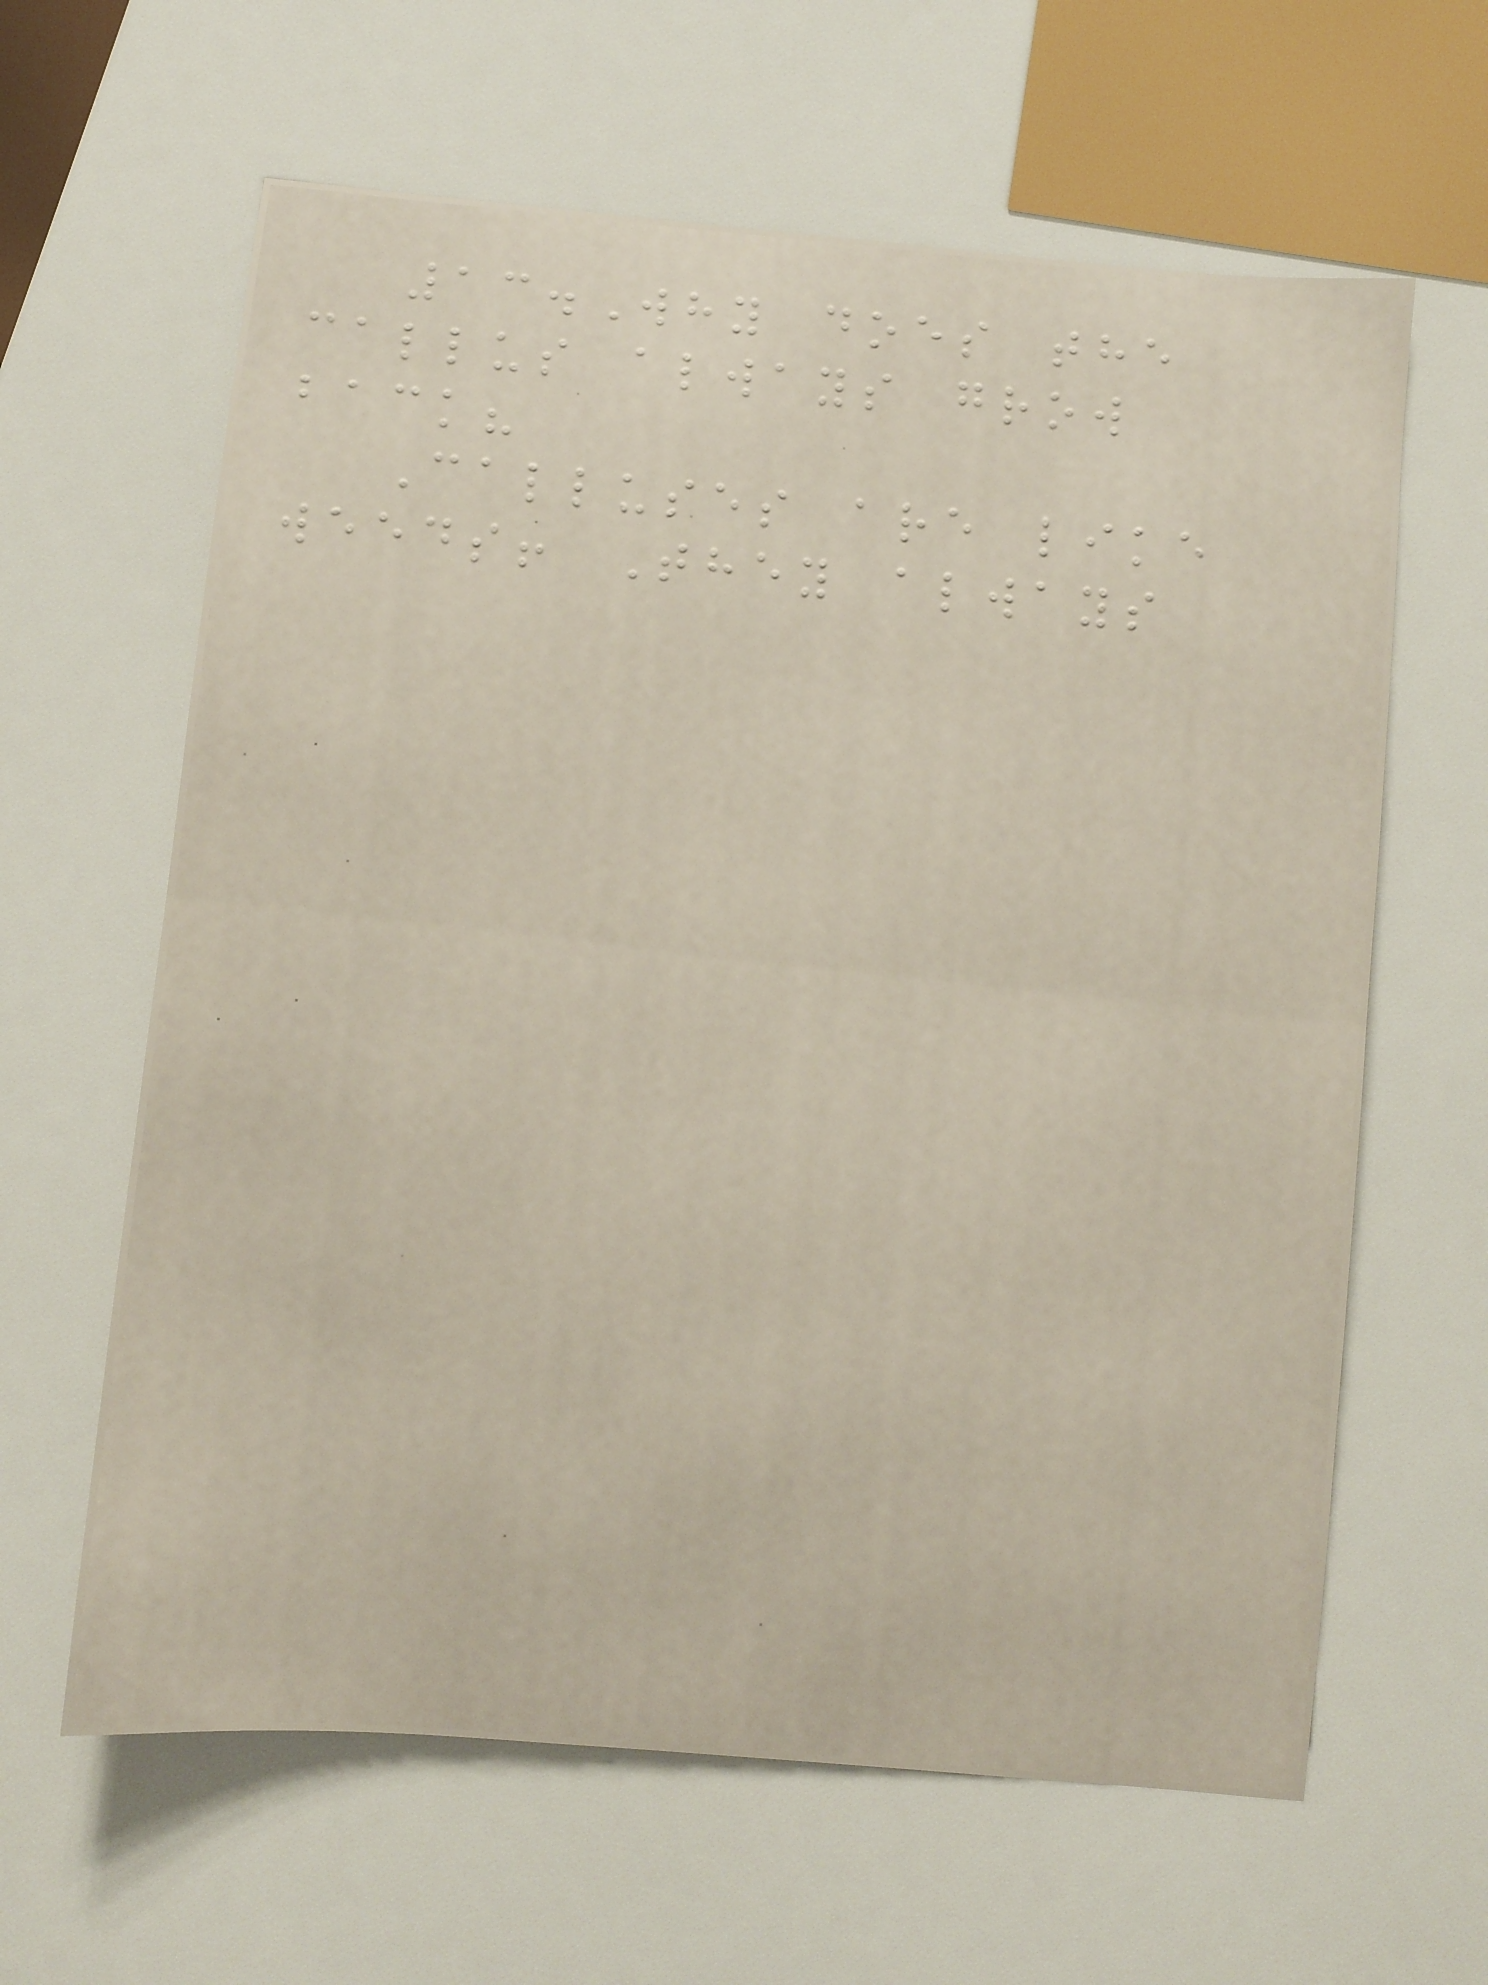13.Why does the
callus always grow
back?
Calluses are like
weeds! They always
